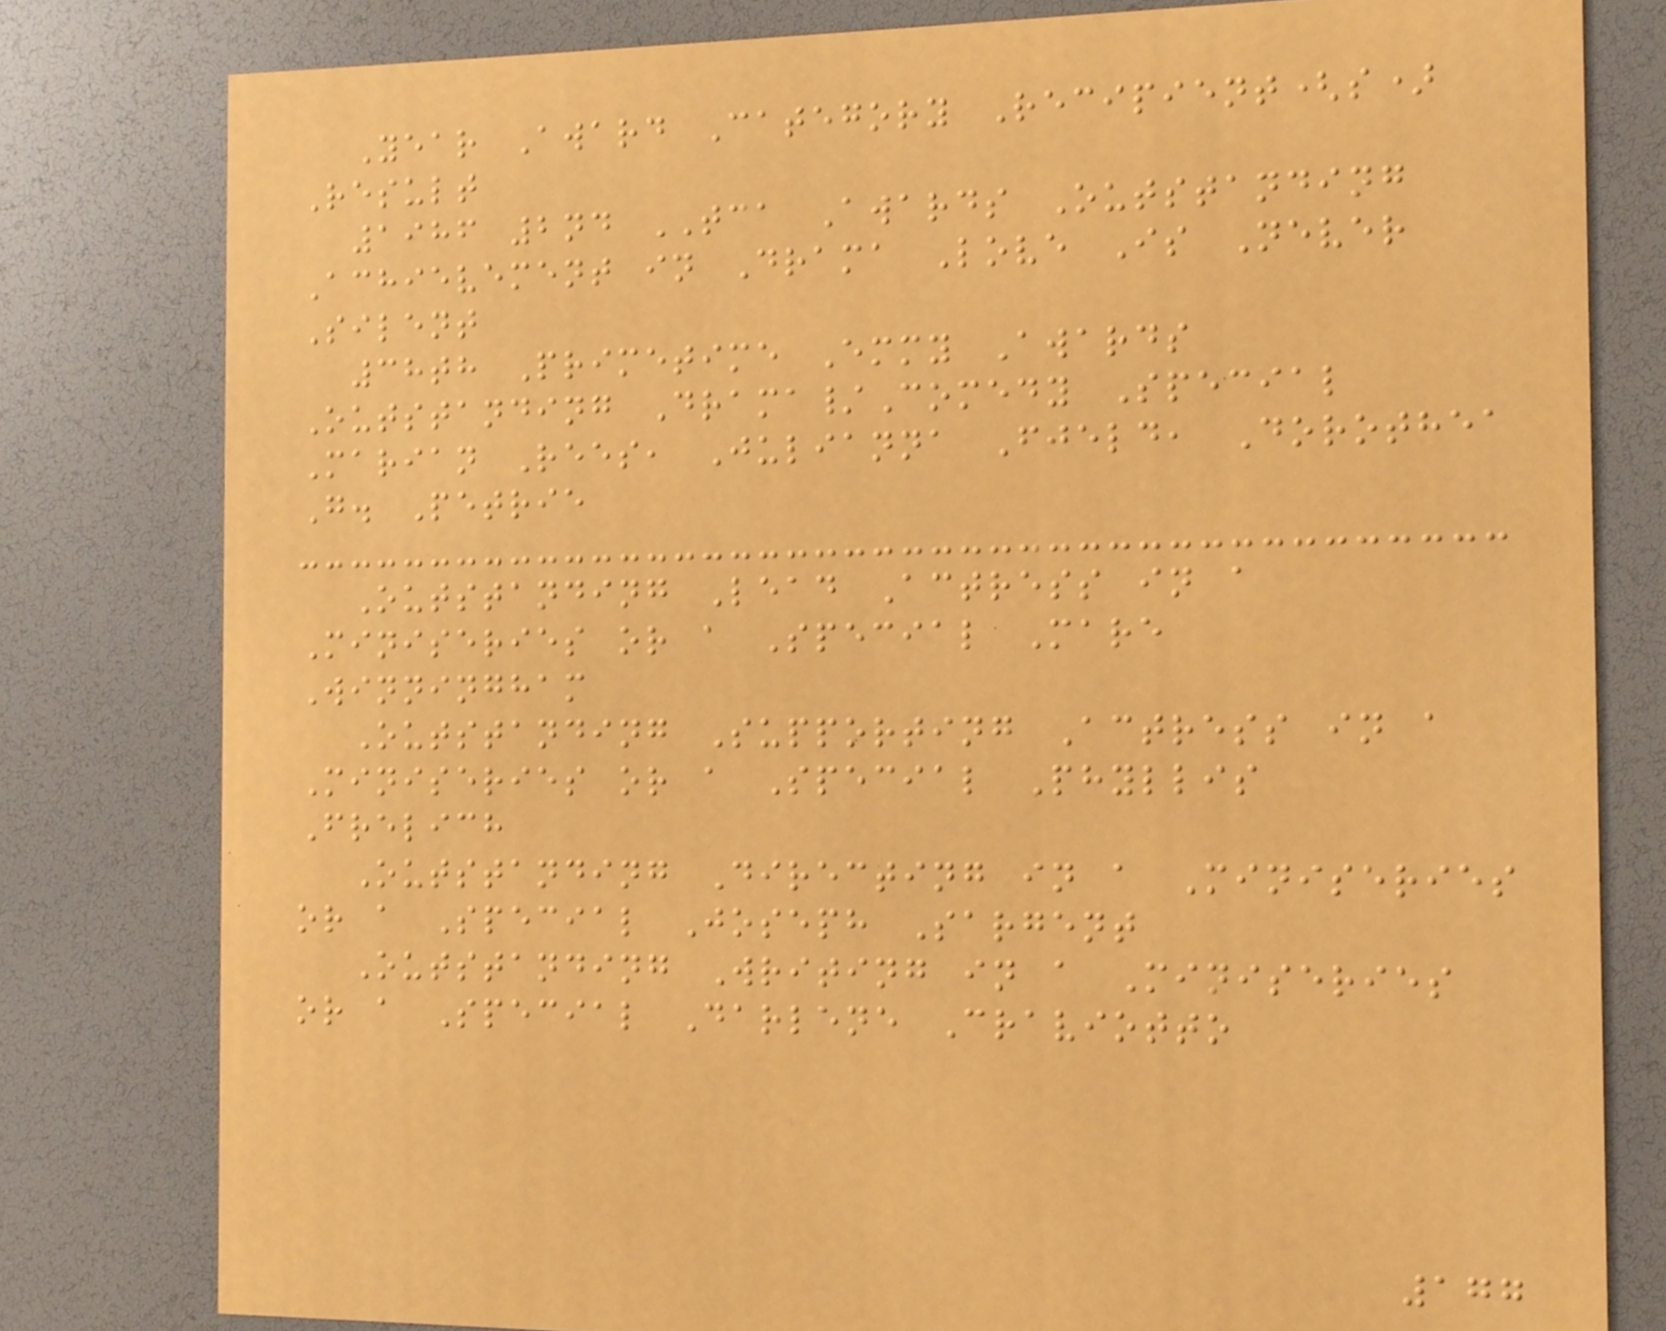Year Award Category Recipient(s)
Result
1986 2nd TCA Awards Outstanding
Achievement in Drama Love Is Never
Silent
38th Primetime Emmy Awards
Outstanding Drama/Comedy Special
Marian Rees, Julianna Fjeld, Dorothea
G. Petrie
Outstanding Lead Actress in a
Miniseries or a Special Mare
Winningham
Outstanding Supporting Actress in a
Miniseries or a Special Phyllis
Frelich
Outstanding Directing in a Miniseries
or a Special Joseph Sargent
Outstanding Writing in a Miniseries
or a Special Darlene Craviotto
177
